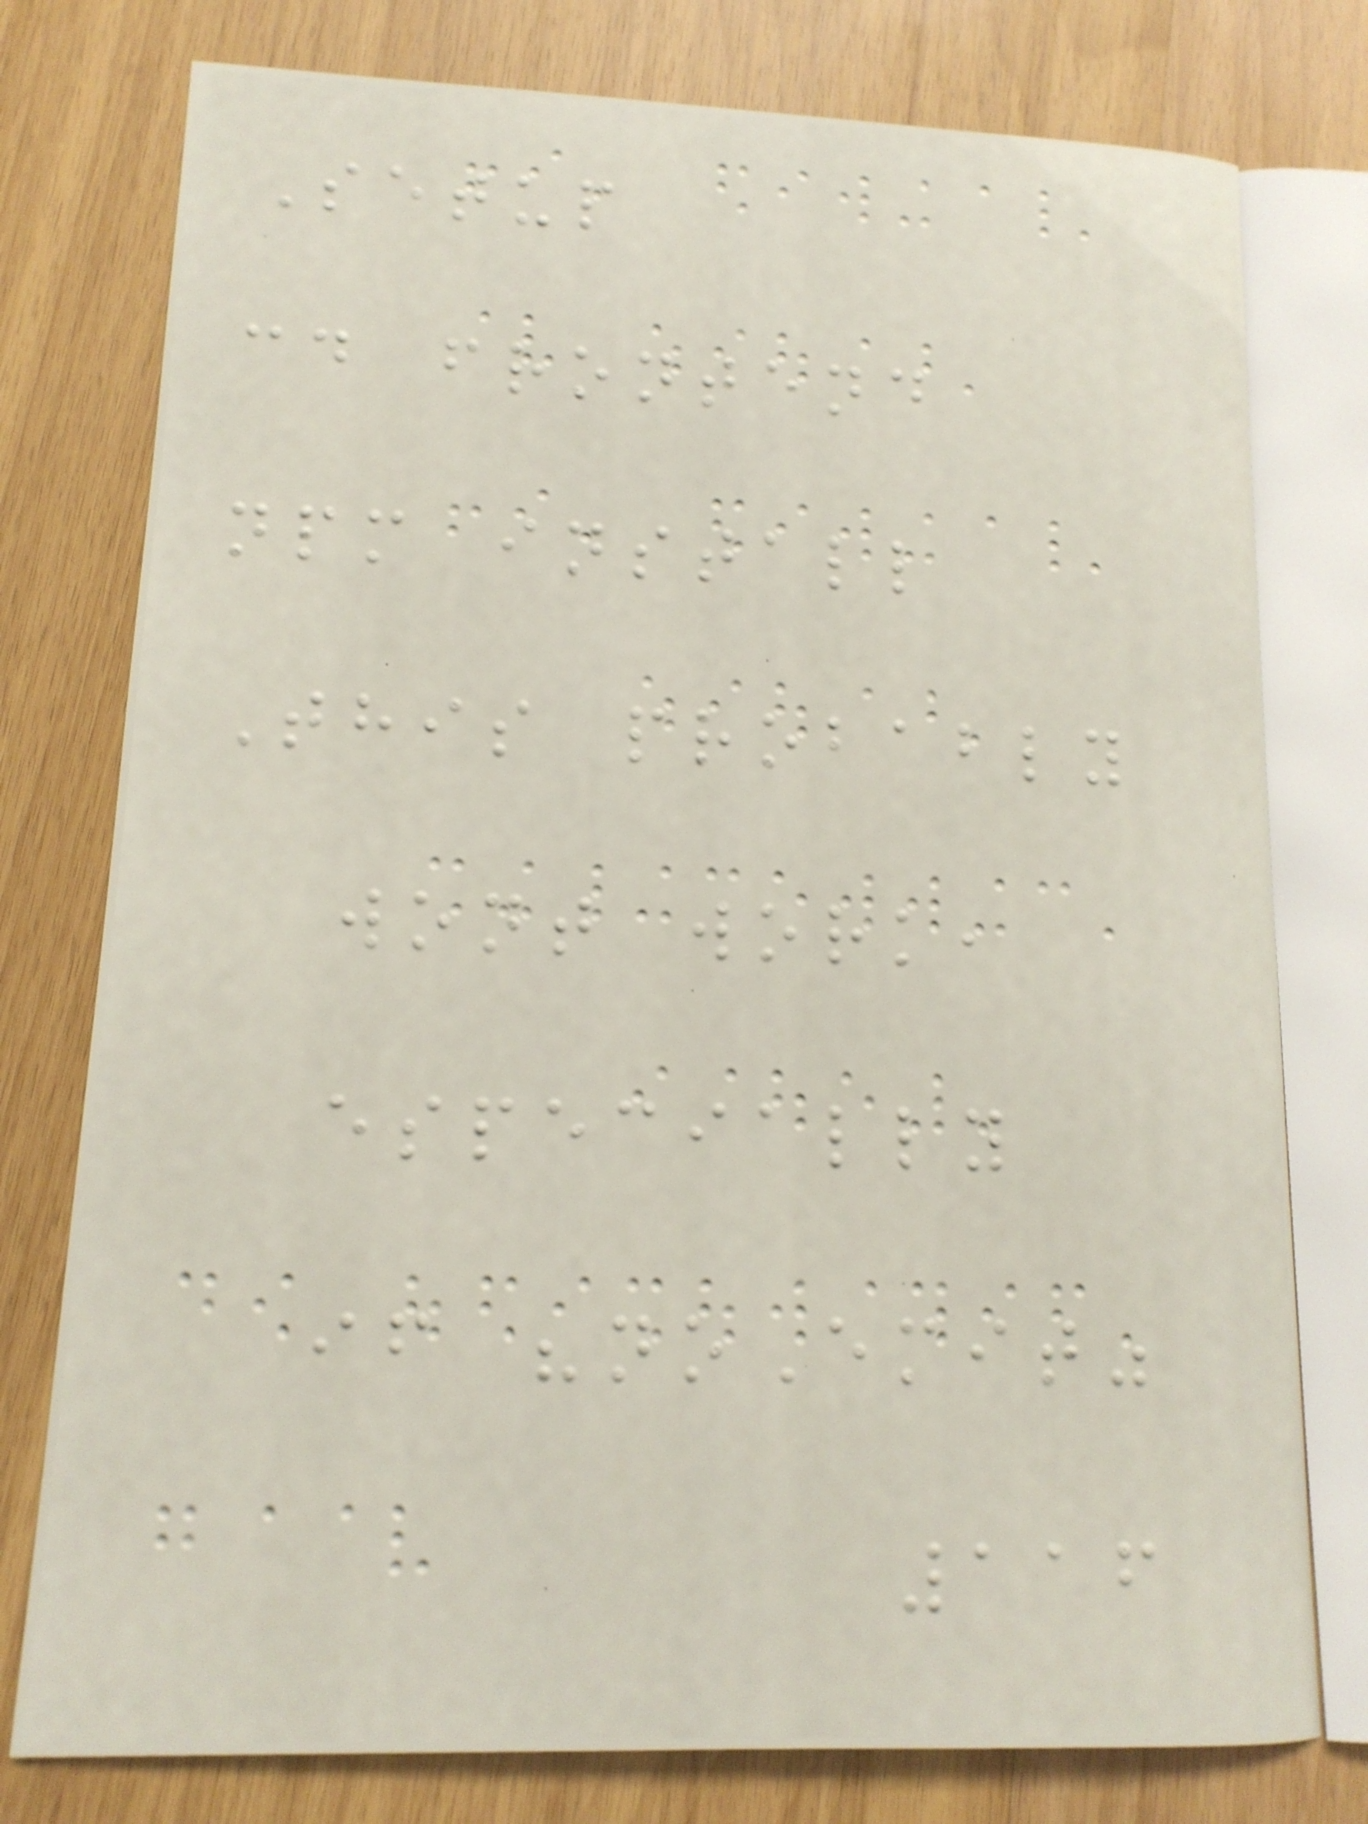Setup
cd frontend
npm install
This probably
wont work,
especially
if "noEmit"
116
